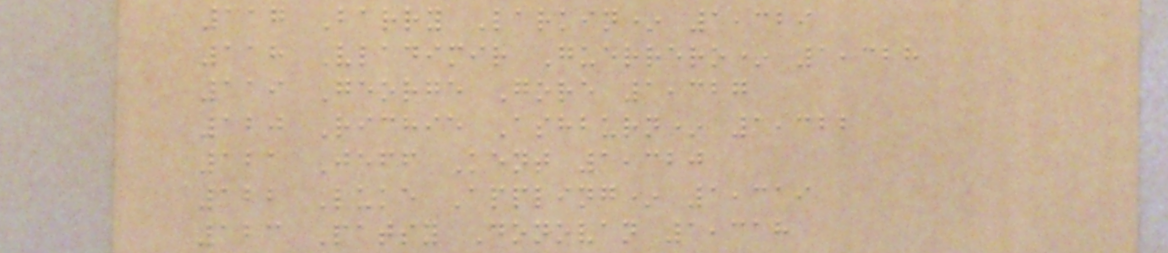117 Barry Larkin* 1,329
118 Vladimir Guerrero* 1,328
119 George Gore 1,327
120 Richie Ashburn* 1,322
121 Jeff Kent 1,320
122 Luke Appling* 1,319
123 Patsy Donovan 1,318
